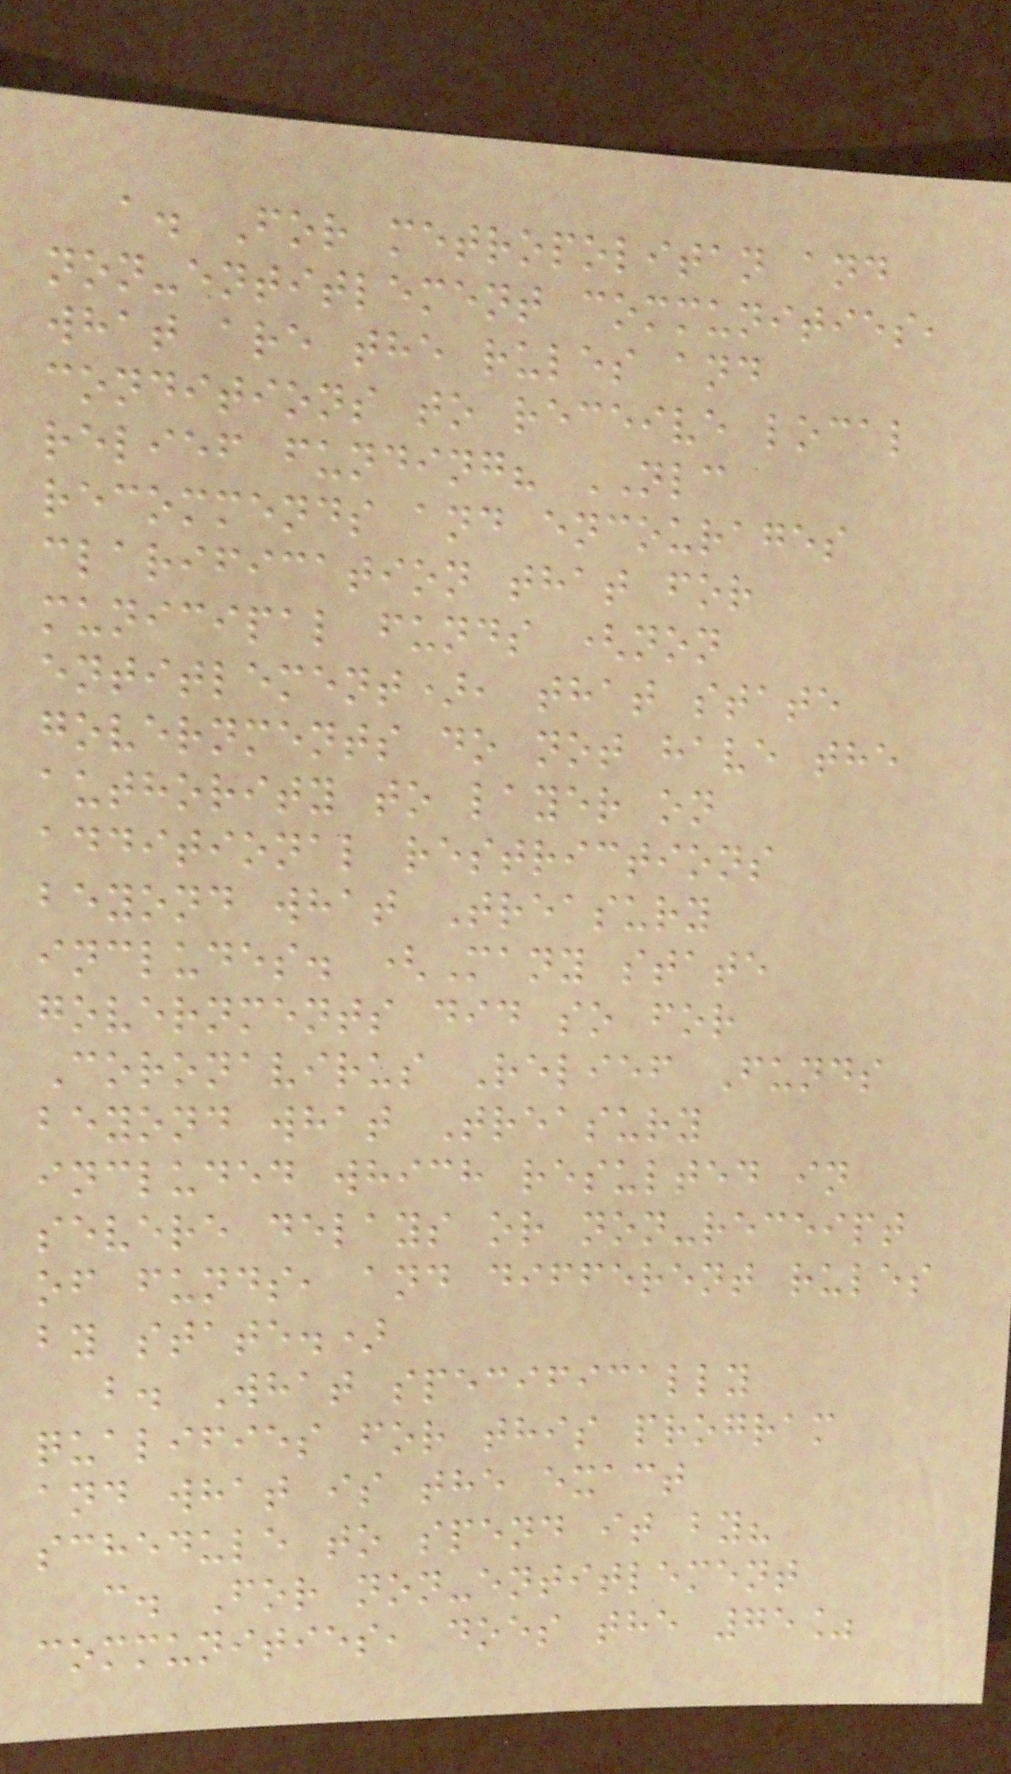a. For metropolitan and
non-entitlement communities,
what are the rules and
conditions to receive local
relief funding? NLC
recommends and encourages
clarification that for
municipal funds (non
entitlement), that state
governments do not have the
authority to layer on
additional restrictions
beyond what Treasury
includes. (Many state
governments did so for
Coronavirus Relief Funds
beyond what Treasury
included which resulted in
severe delays or non-receipt
of funds, and different rules
by state.)
b. What specifically
qualifies for this program
and what is the exact
schedule to spend it by?
c. For non-entitlement
communities, does the 75%
